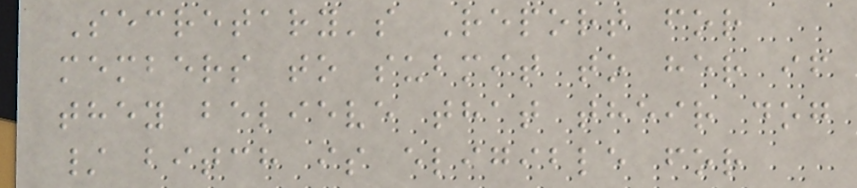Secretary's Report for
members to submit to her if
they believe that their dog
/ bitch is eligible for
